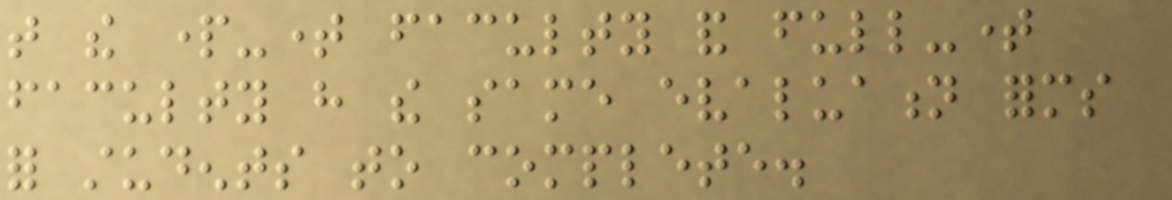that the part-time faculty and full-time
faculty have the same evaluation forms
for students to complete.
